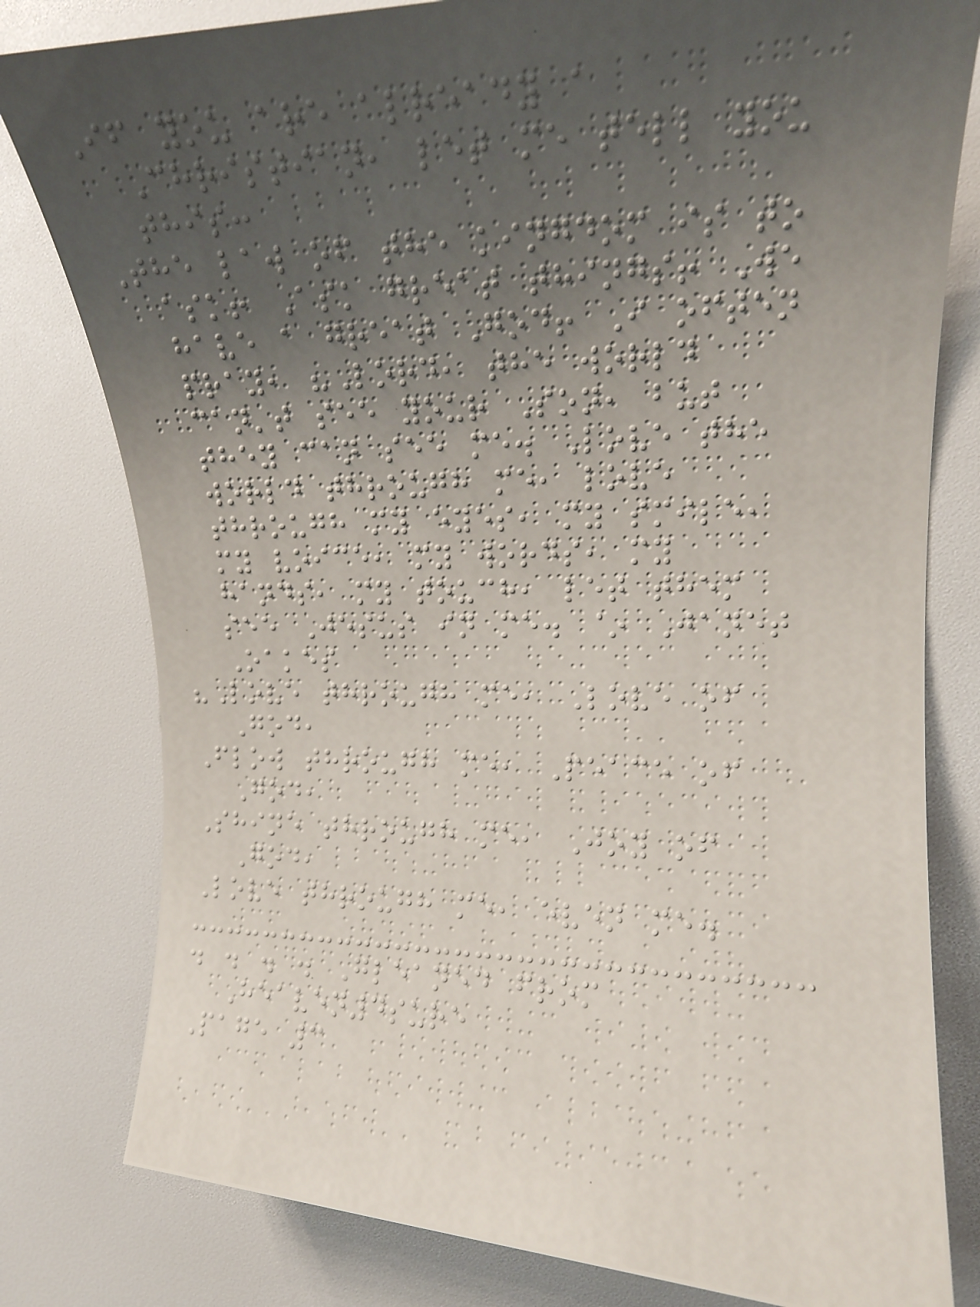If you are already a
Christian, let me tell you
this:
The law of the kingdom is to
ask! Ask great things! We
have a great God! I often
pray, "Lord, the world
can't see your Son, but
they can see me. Love the
world through me, love
through my eyes, my smile,
my voice, my words, my
hands, my touch, let them
see Jesus in me. ~ Janet
Oakes
"Love through me, Love of
God,
Flow through me, Peace of
God,
Shine through me, Joy of
God,
Love through me, even me.
. . . . Gleaned from
Heaven4sure
Page 3
